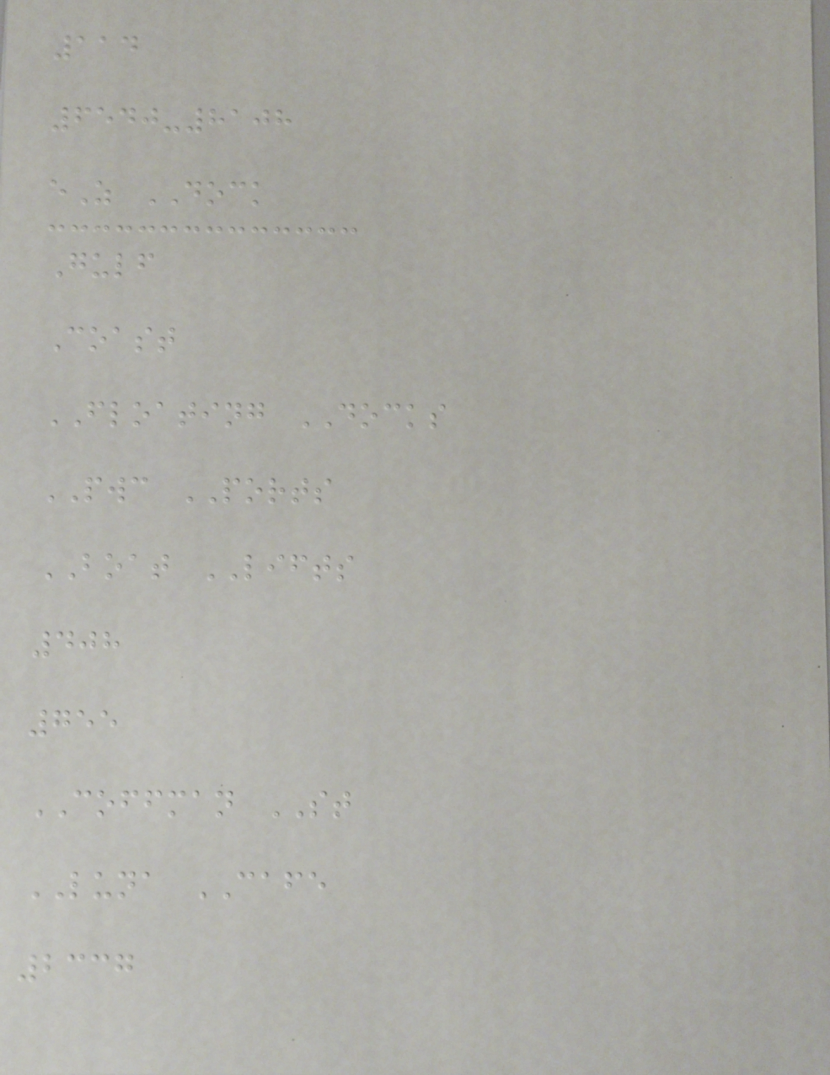114
6540-8108
eZ DOCK
Gulf
Coast
FLOATING DOCKS
PWC PORTS
BOAT LIFTS
408
755
COFFMAN ST
LUNA CAFE
2337
